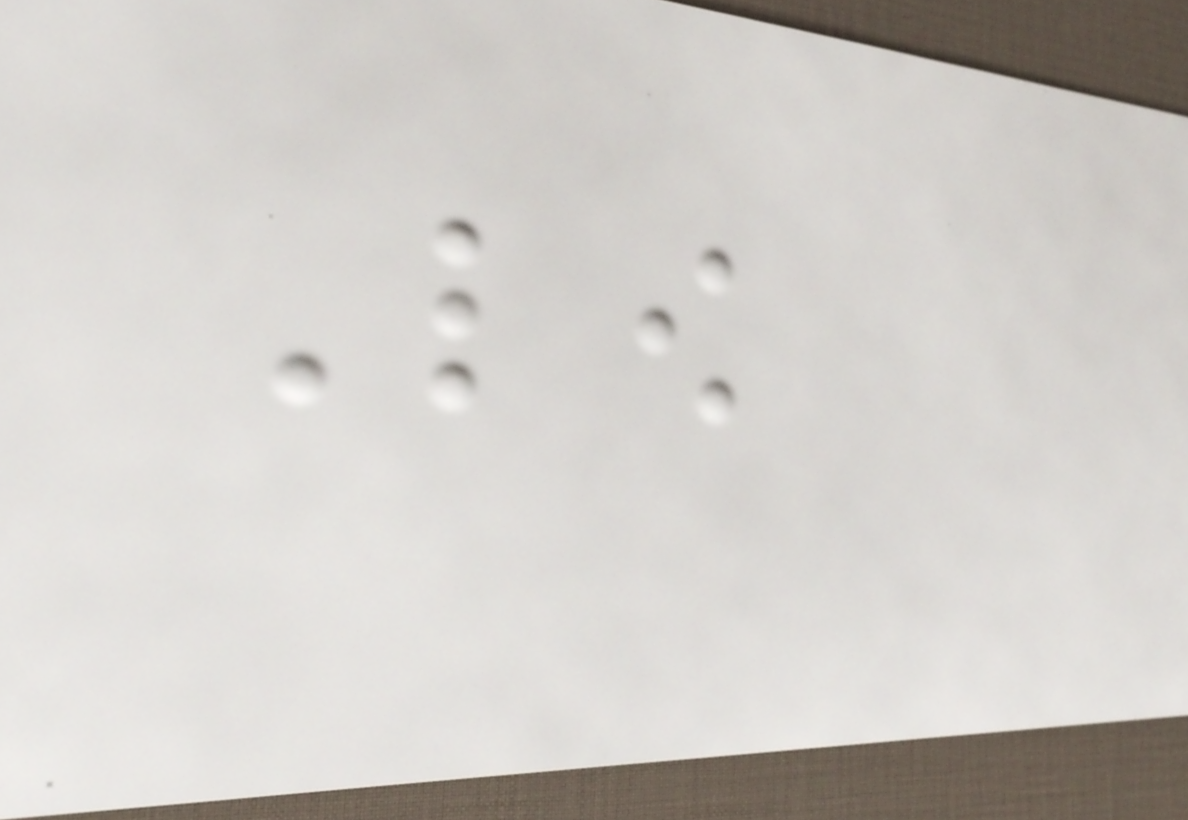Low
